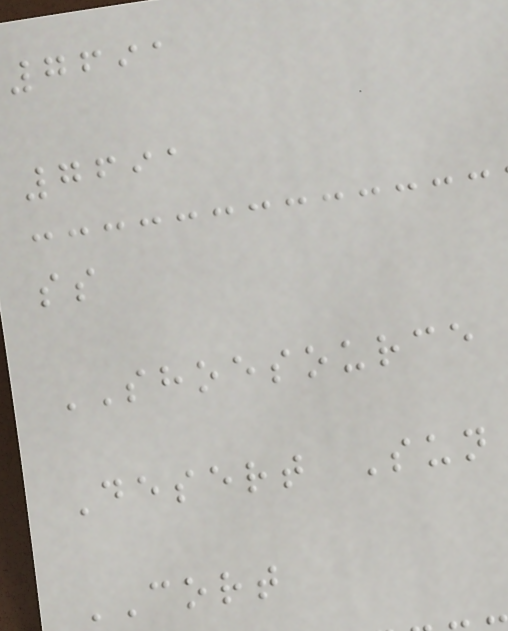7691
7691
ss
SHOESOURCE
Desert Sun
CORT
